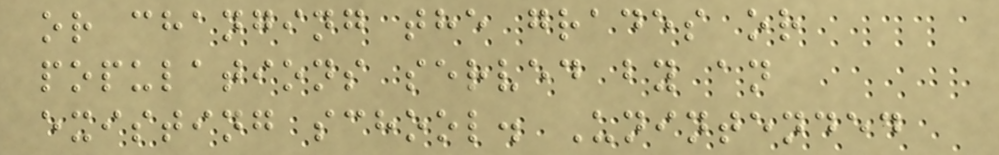or changing the grades or
populations served by an
existing school. Unintended
